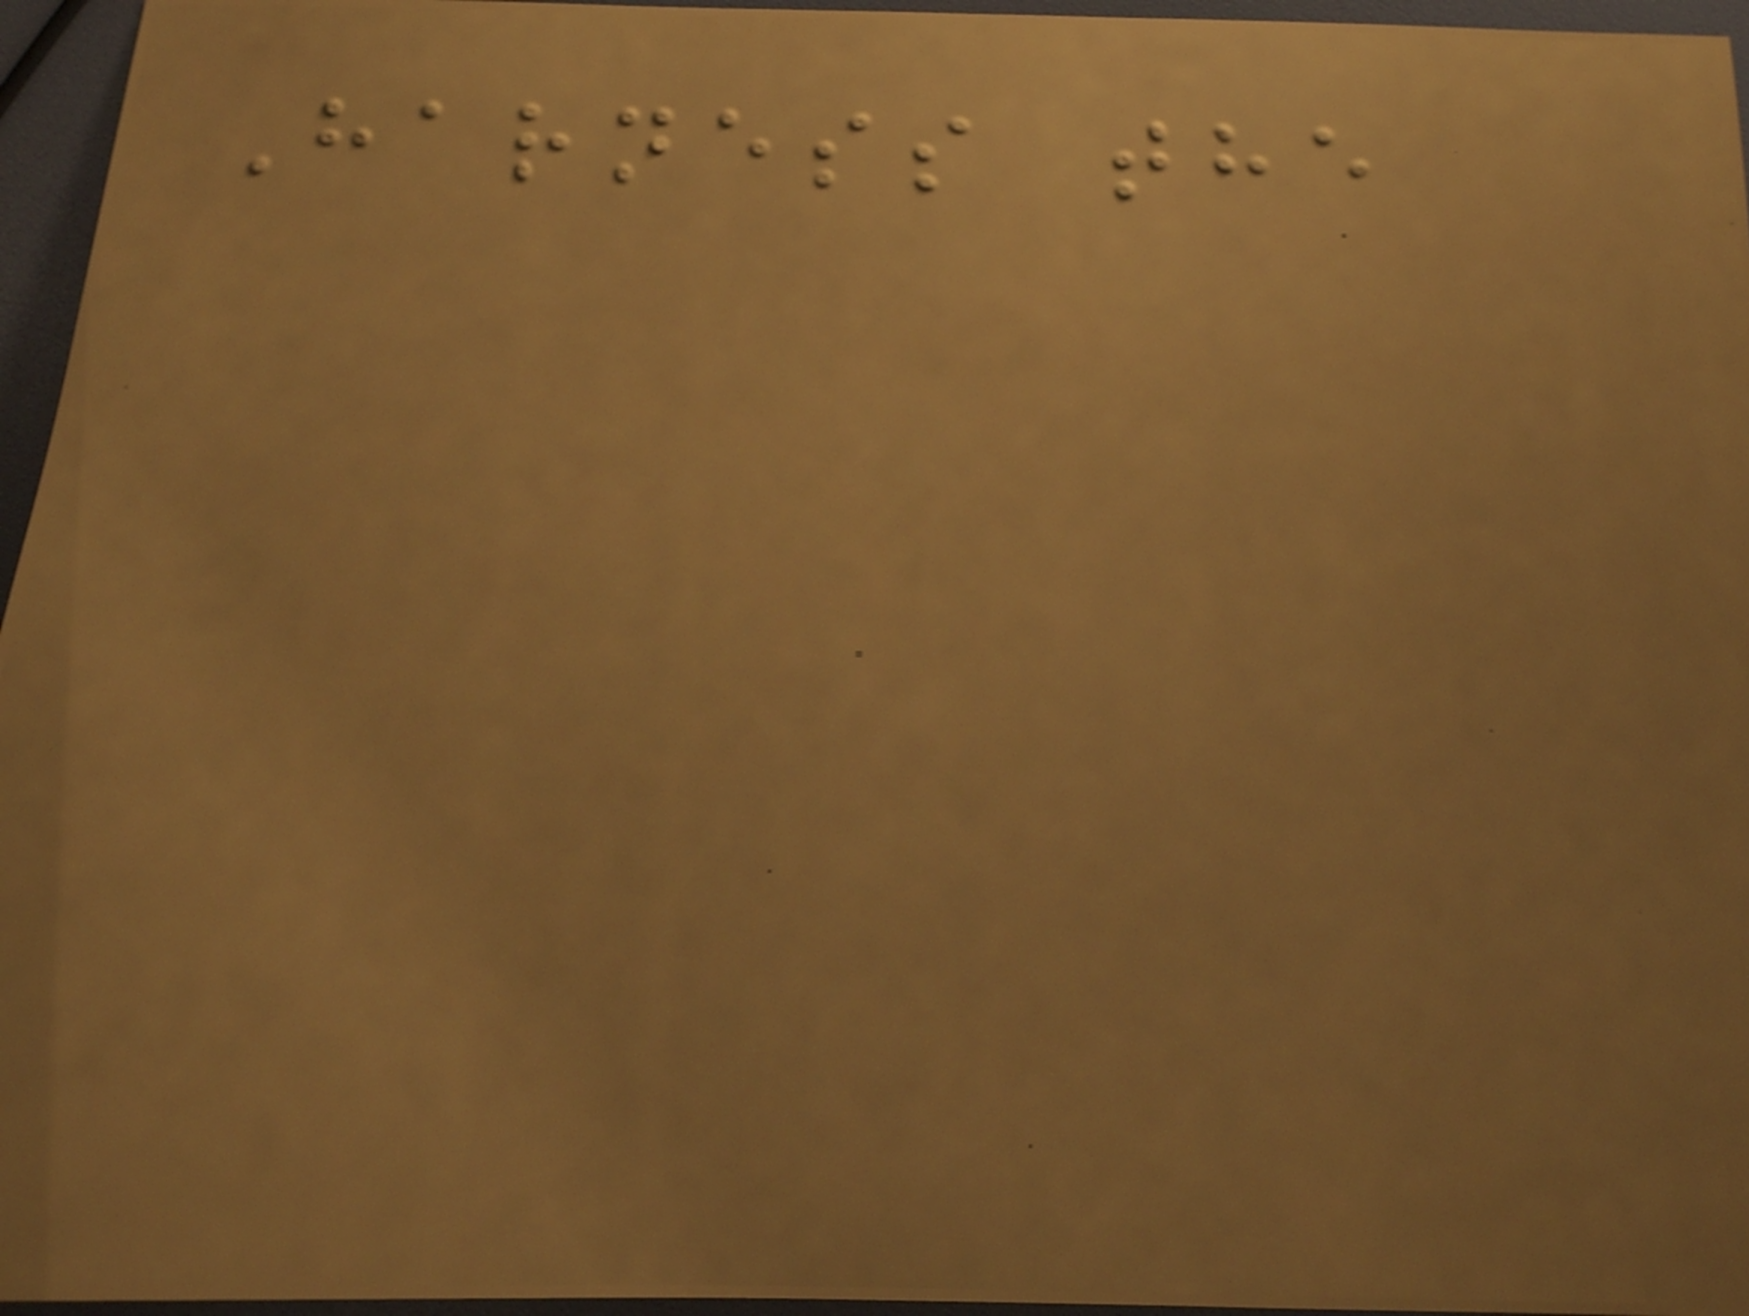Harness the
